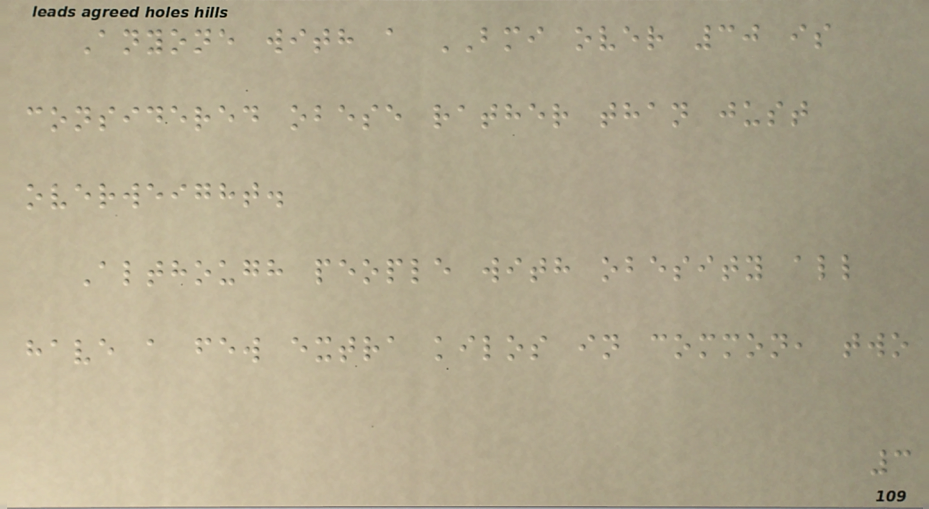Anyone with a BMI over 30 is
considered obese rather than just
overweight.
Although people with obesity all
have a few extra kilos in common, two
3
